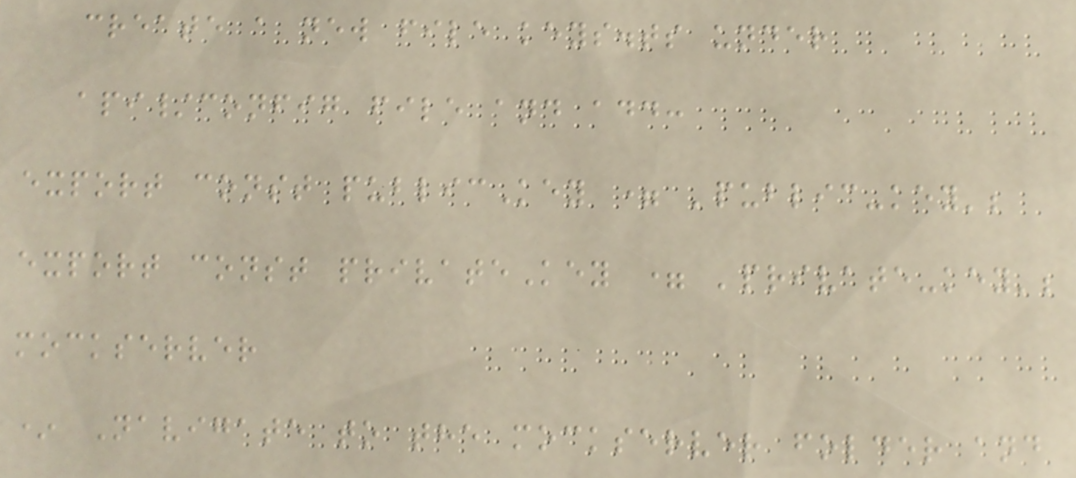create a new file keys.ts under
api/config file and add:
export const publicKey = 'public-key';
export const privateKey = 'private-key';
mockserver
* Navigate to the mockserver folder and
